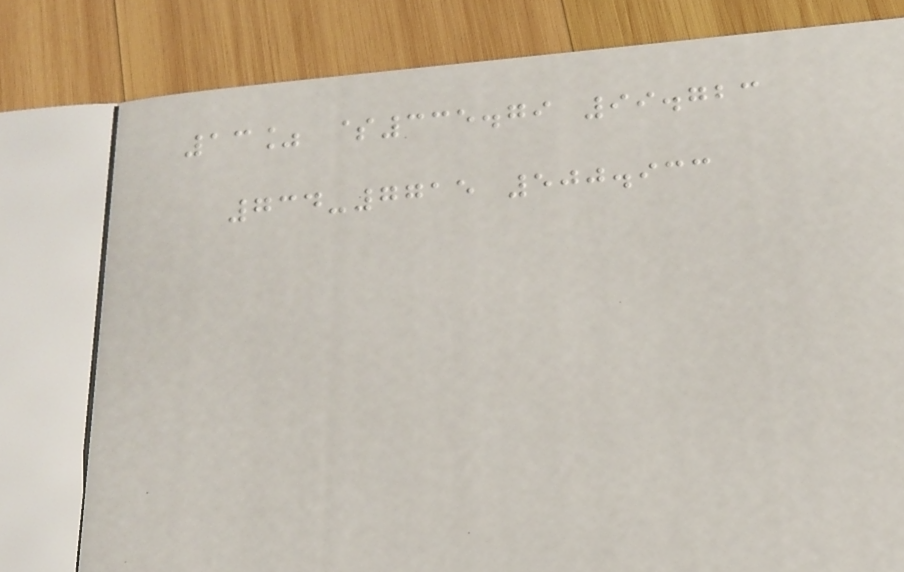13% $335.79 99.723
734-7715 500.933
